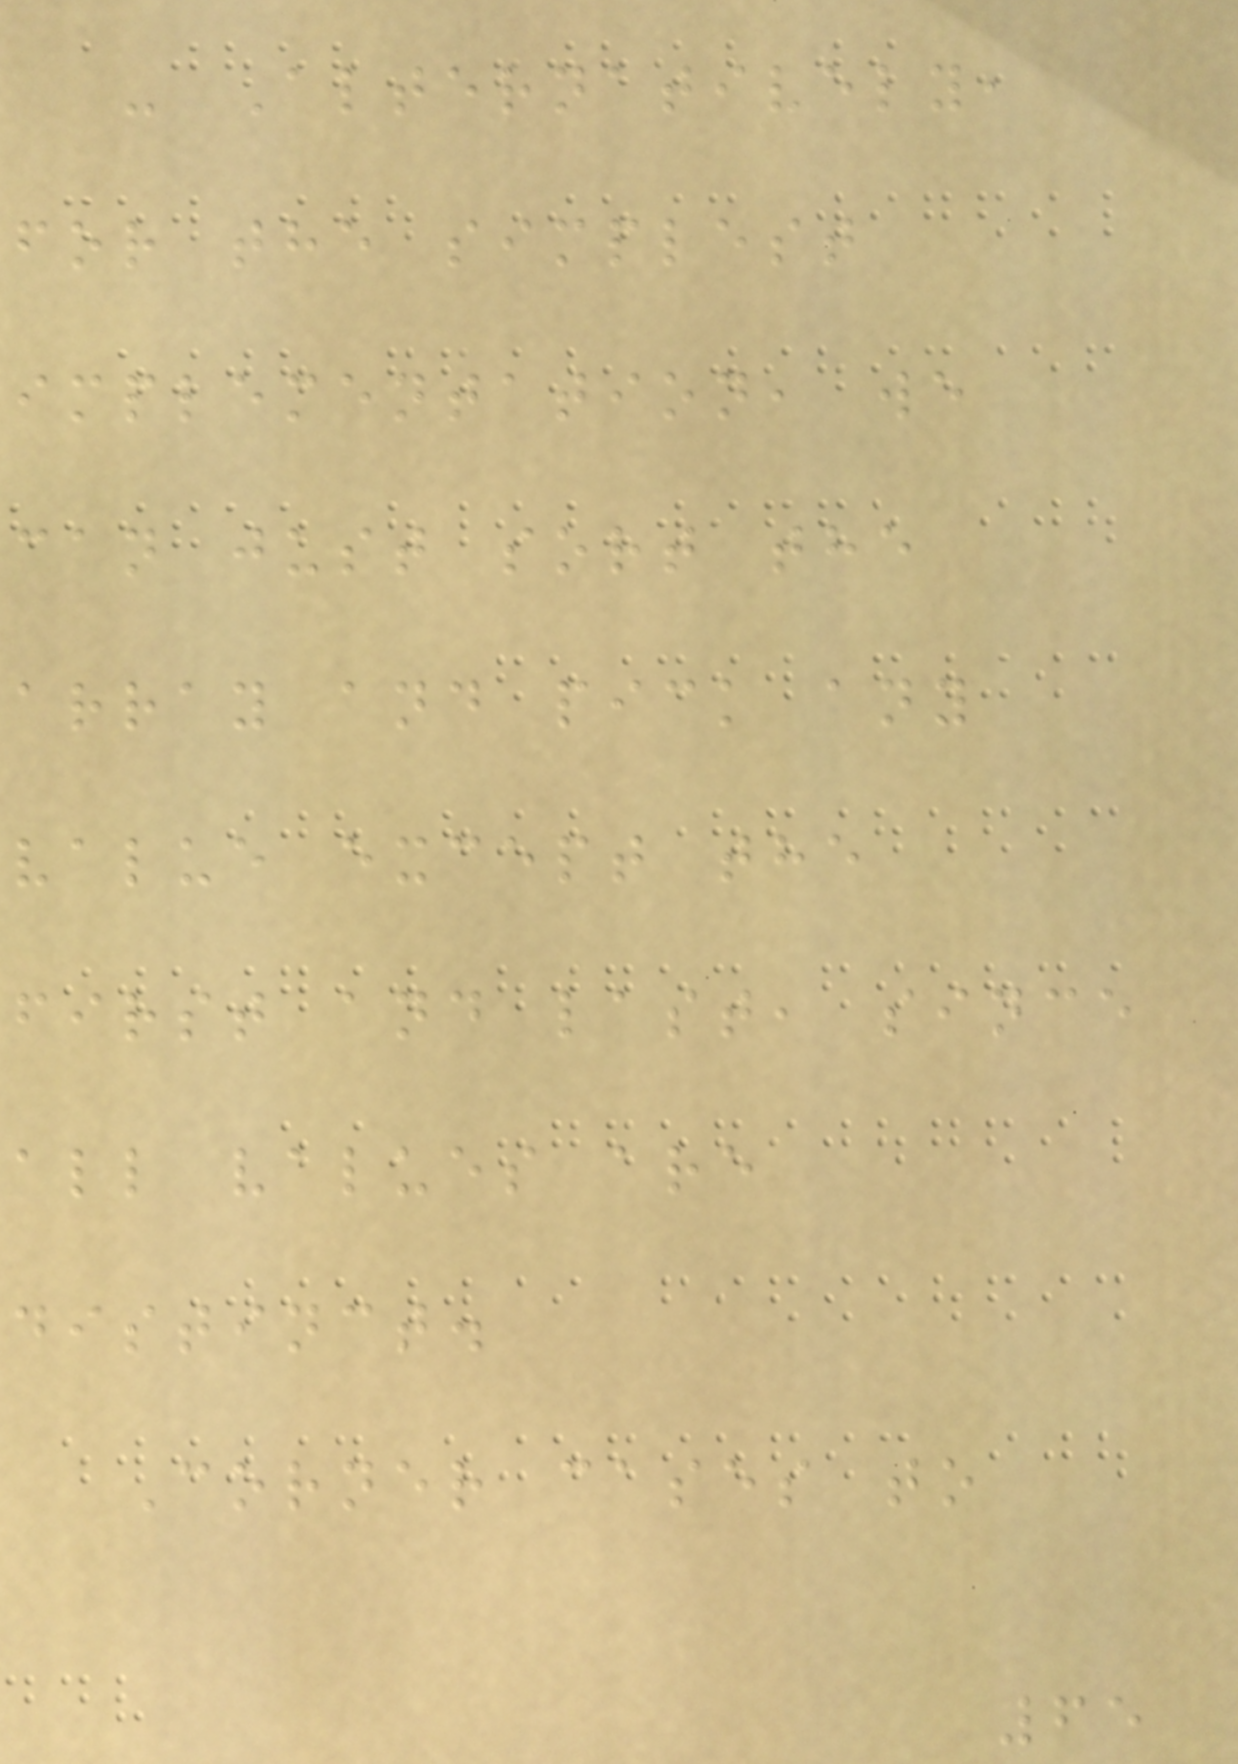- Alternatively,
for the simplest
implementation, we
can just sort the
array and pick any
value except the
first and last, since
all values are
distinct.
Corner cases to
65
